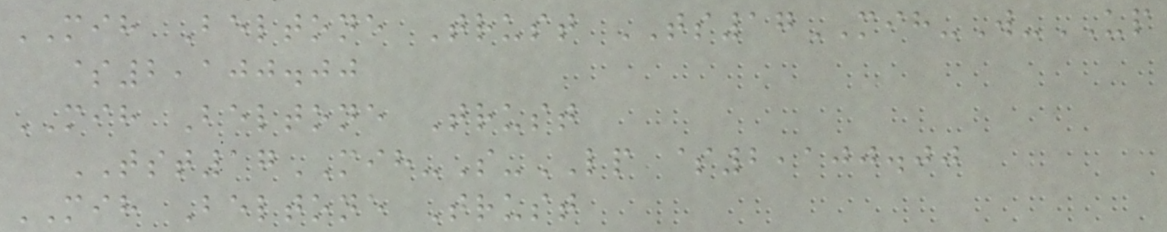MIH Beltone Trust TS17MIH-W-UP
$2,100.00
MIH Beltone Trust
TST17MIH-S-LP $2,100.00
MIH Beltone Trust
